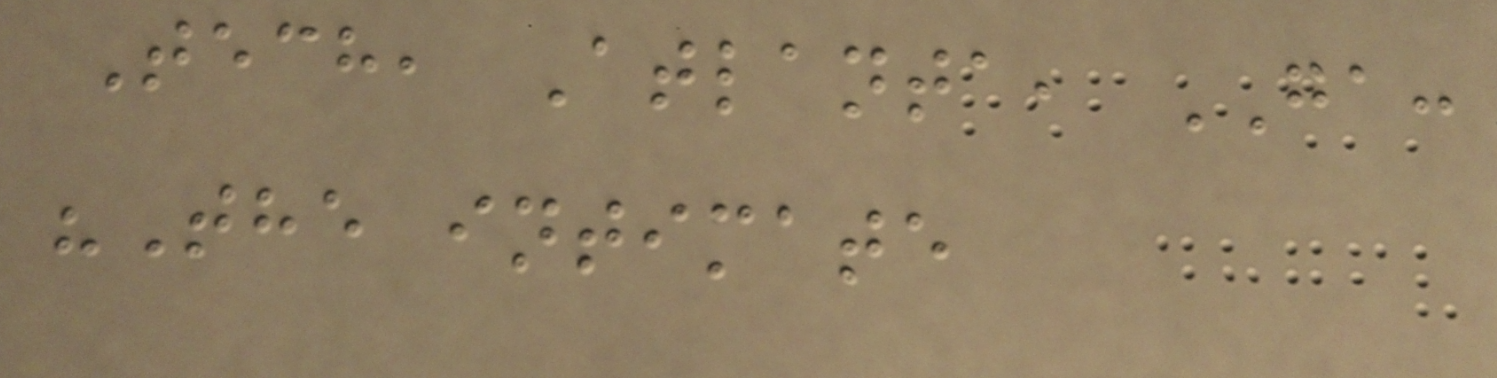Tech, Atlanta, GA:
"The intimate
